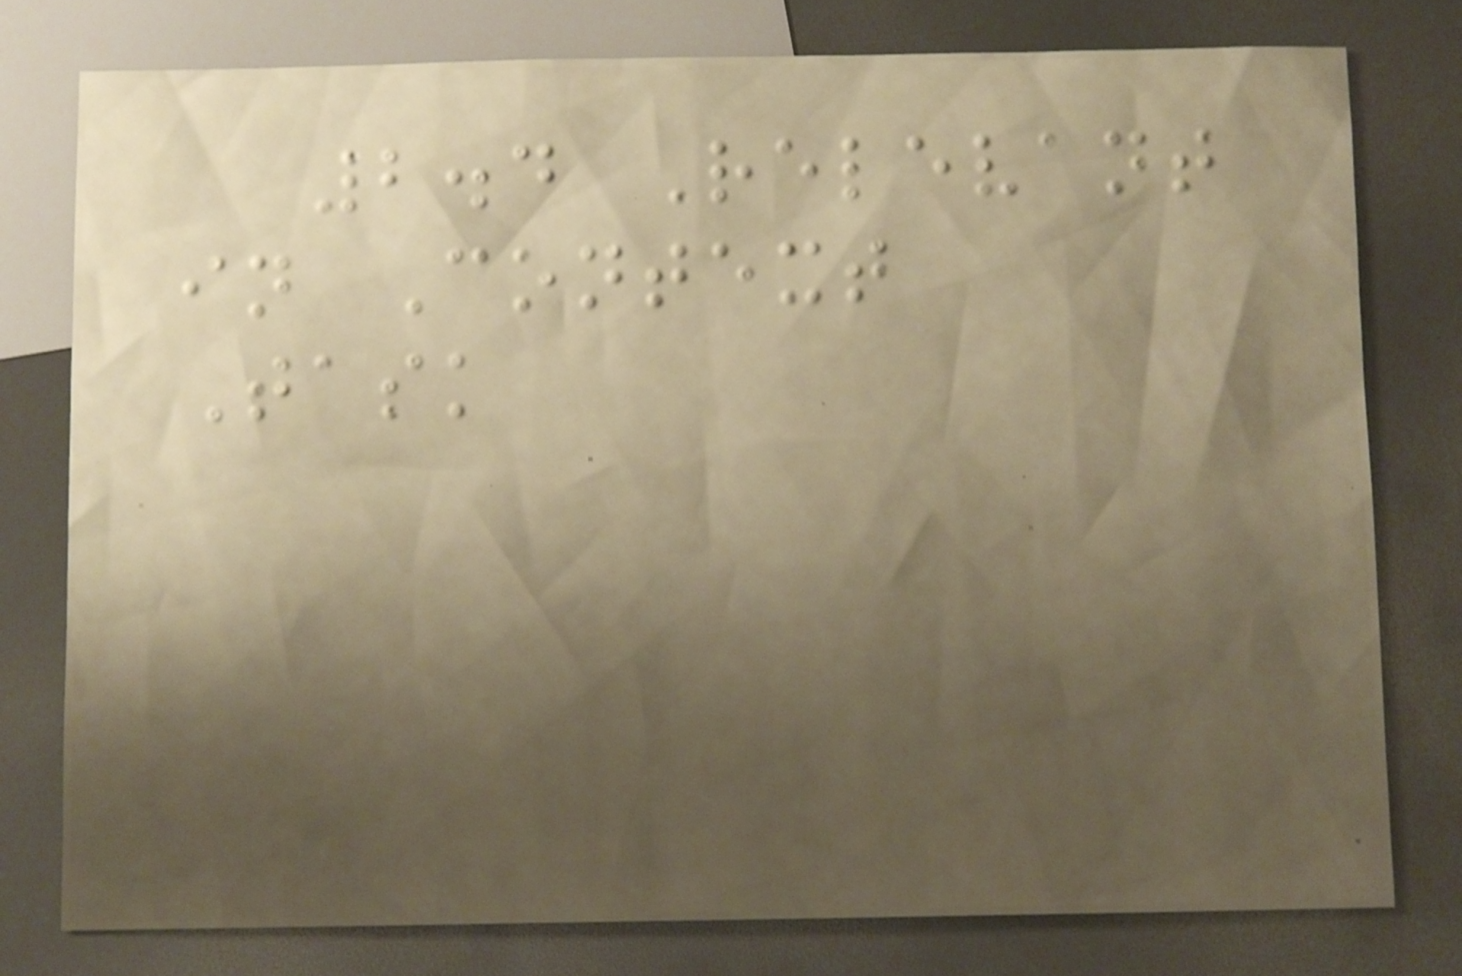2.4 Relevant
in Context
Task
